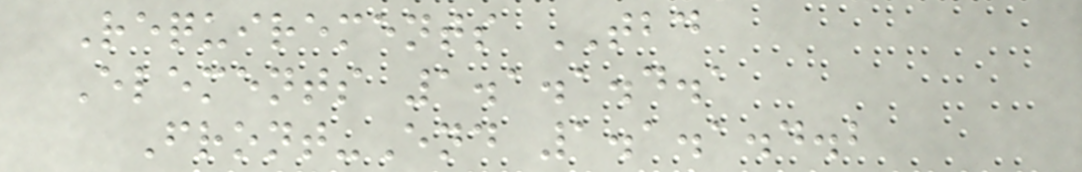Requirements TBD
Elements 1.1.1.4.1
Front-End 1.1.1.4.2
